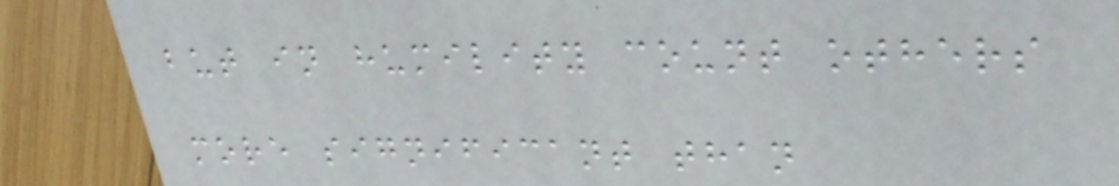but in humility count others
more significant than
